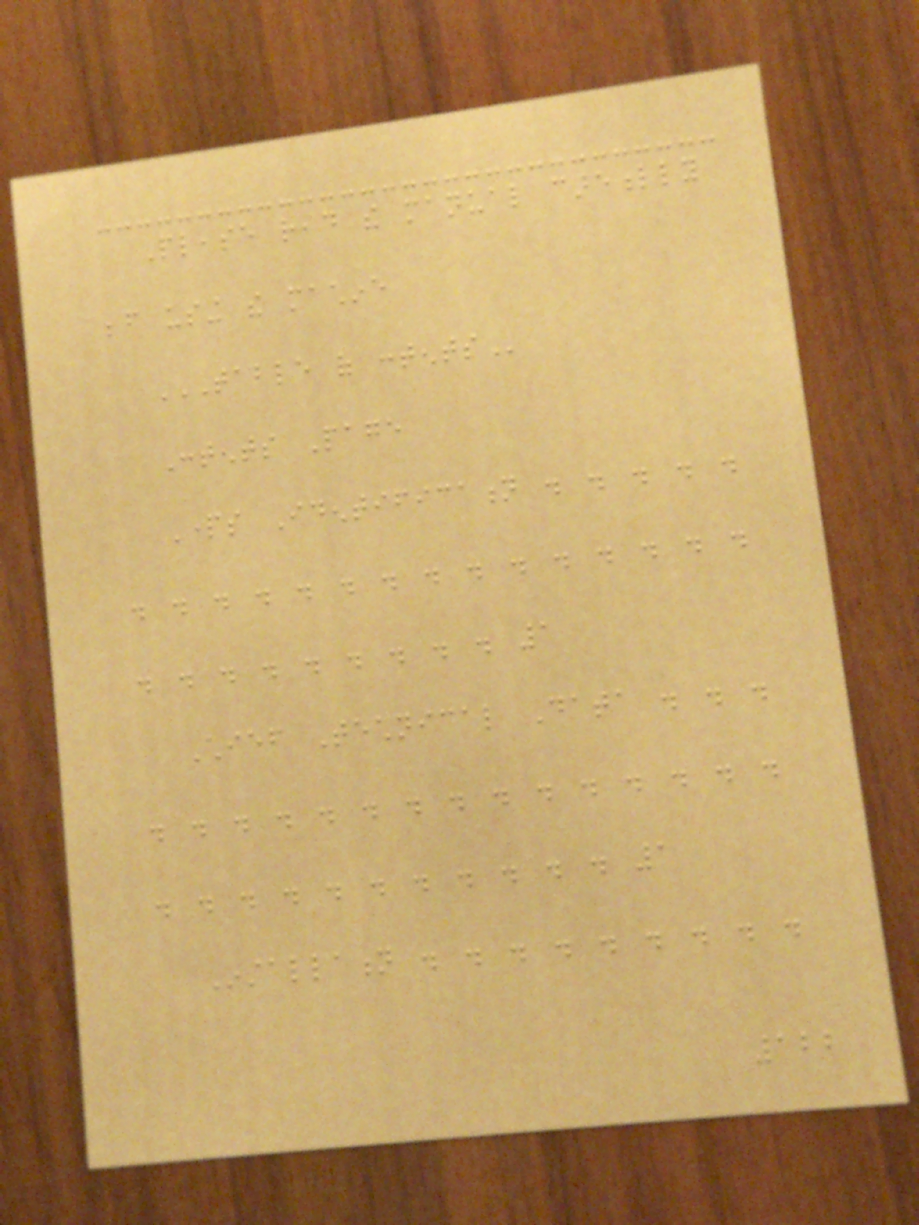Please read the manual carefully
before using the machine
TABLE OF CONTENTS
Contents Page
Parts Identification . . . . .
. . . . . . . . . . . . . . .
. . . . . . . . . 1
Chief Technical Data . . .
. . . . . . . . . . . . . . .
. . . . . . . . . . . 1
Installation . . . . . . . . .
122
